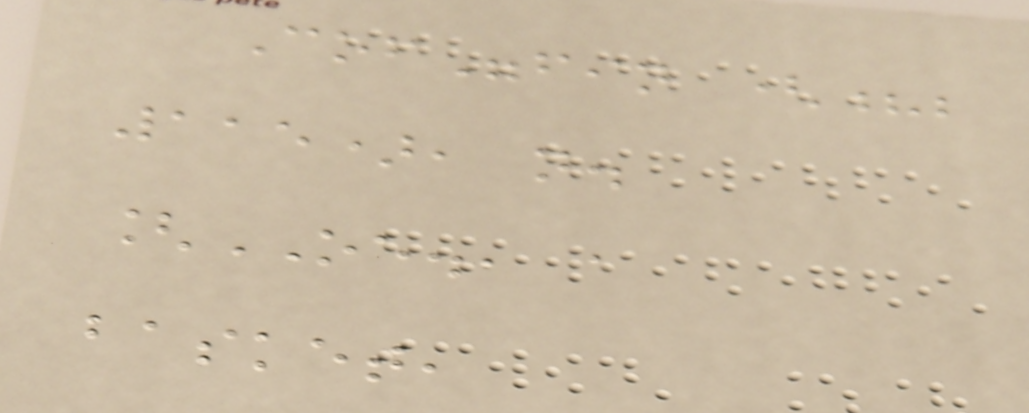Cof"fin (?;
115), n.
[OE., a
basket,
